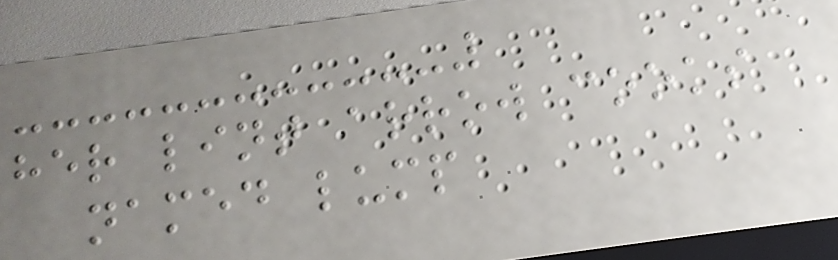her lint arrow cooks
named lump
